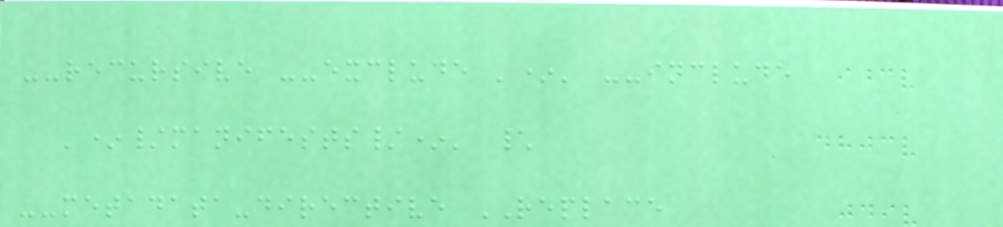--recursive --exclude '*' --include
'*/manifests/*' \
--metadata-directive REPLACE
